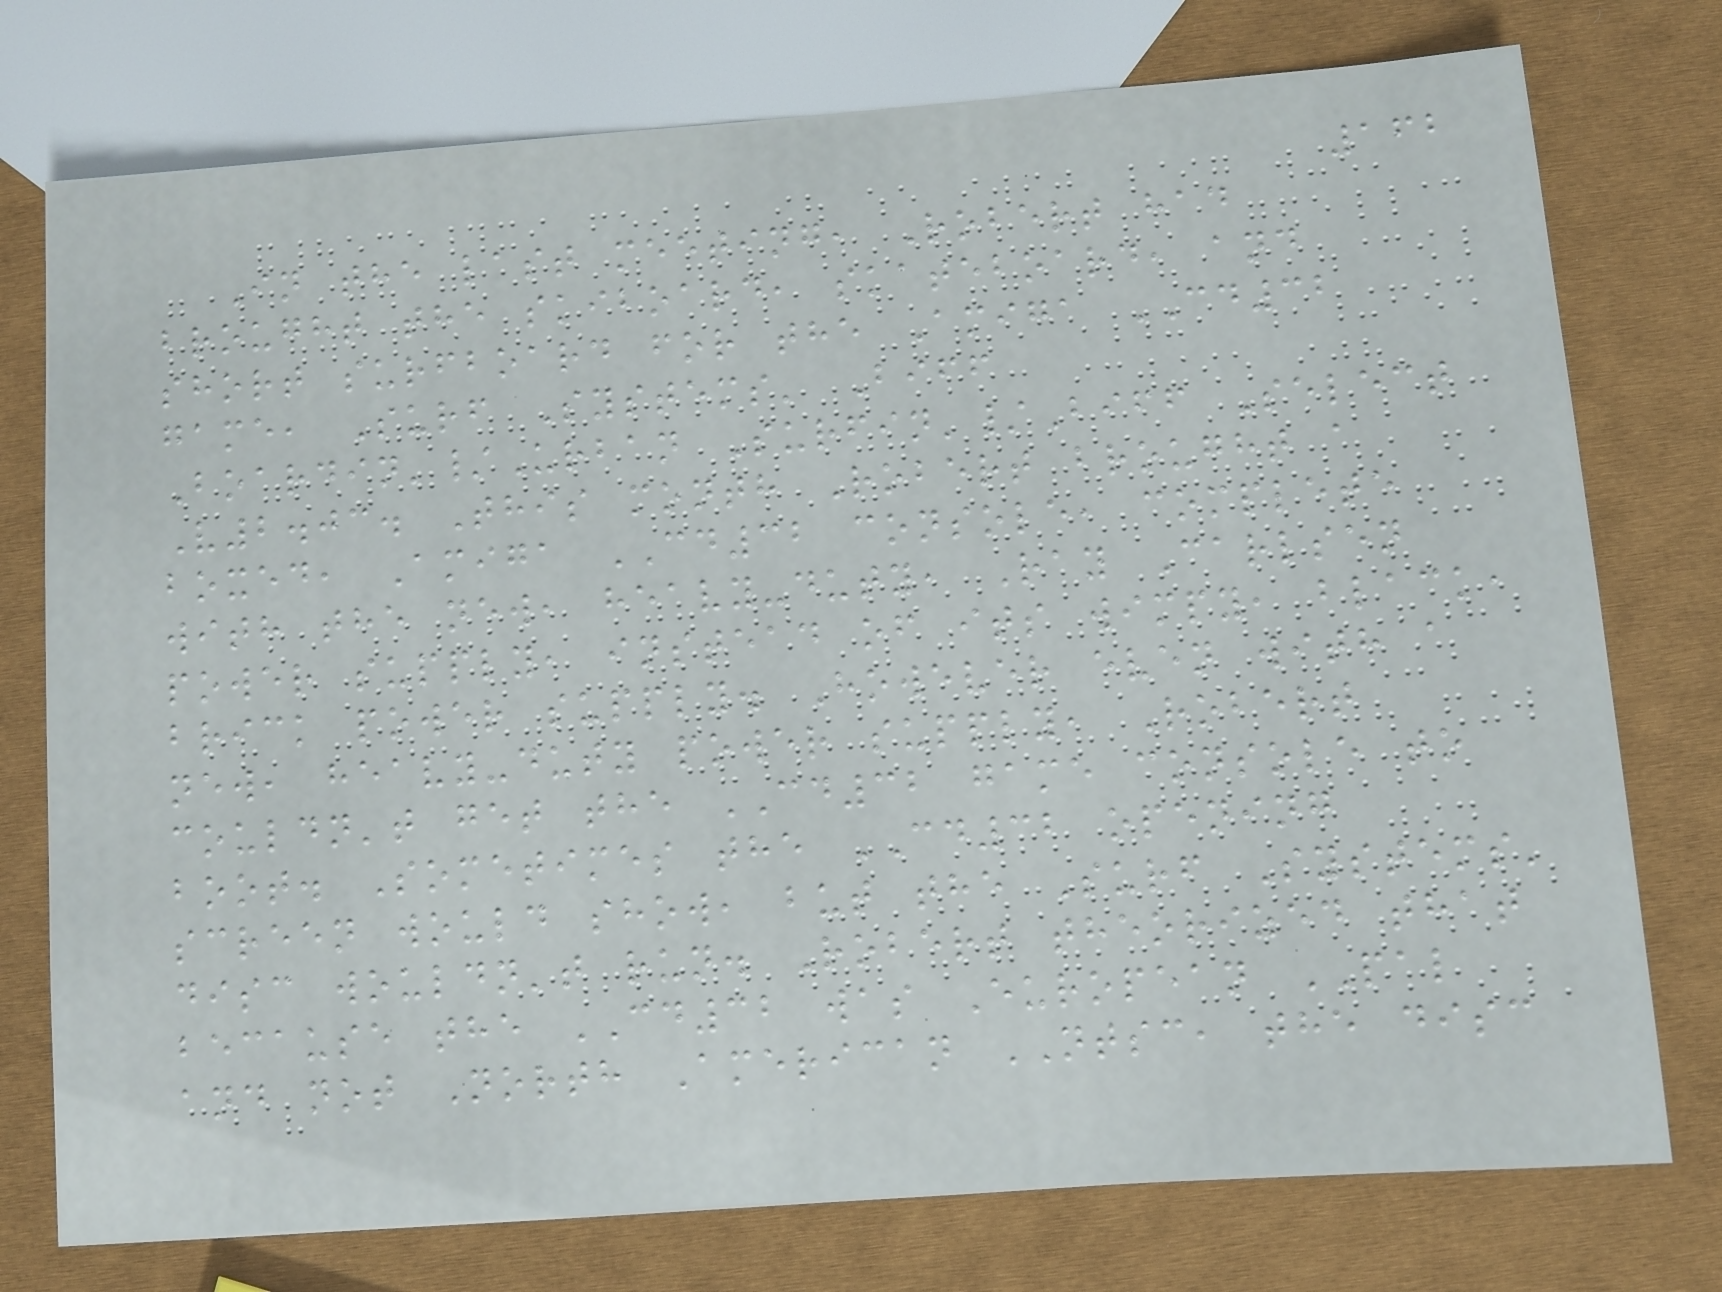162
In the last meeting, Robert had
brought the skiboard, skateboard, and
short surfboard for the Amiga CD32
game, Surf Systems' Biff
Boardin'/Urban Surfin'/Biff Select
V2.03. This month Robert brought a
boxed, Amiga CD32 console, complete
with the new, heavy-duty, Ray Carlsen
power supply, instead of its wimpy, black,
brick power supply. However even with a
new, heavy-duty power supply, Robert
couldn't get the CD32 game console to
boot. Sometimes the CD32 opening
screen would show, but the Surf Systems'
disc wouldn't run. Robert theorized that
because the CD32 was European PAL
and not North American NTSC, the disc
